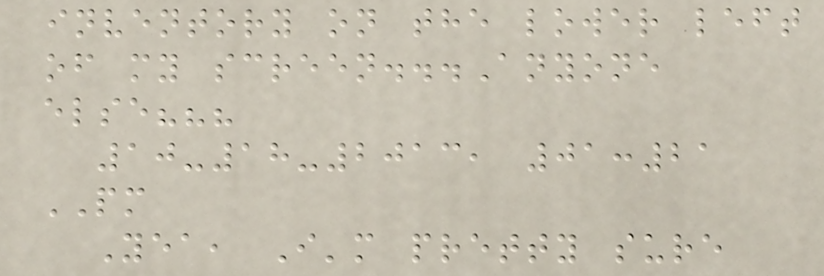inventory on the lower left
of my screen...Anyone
else???
10-18-2013, 01:21
PM
Yea, I'm pretty sure
